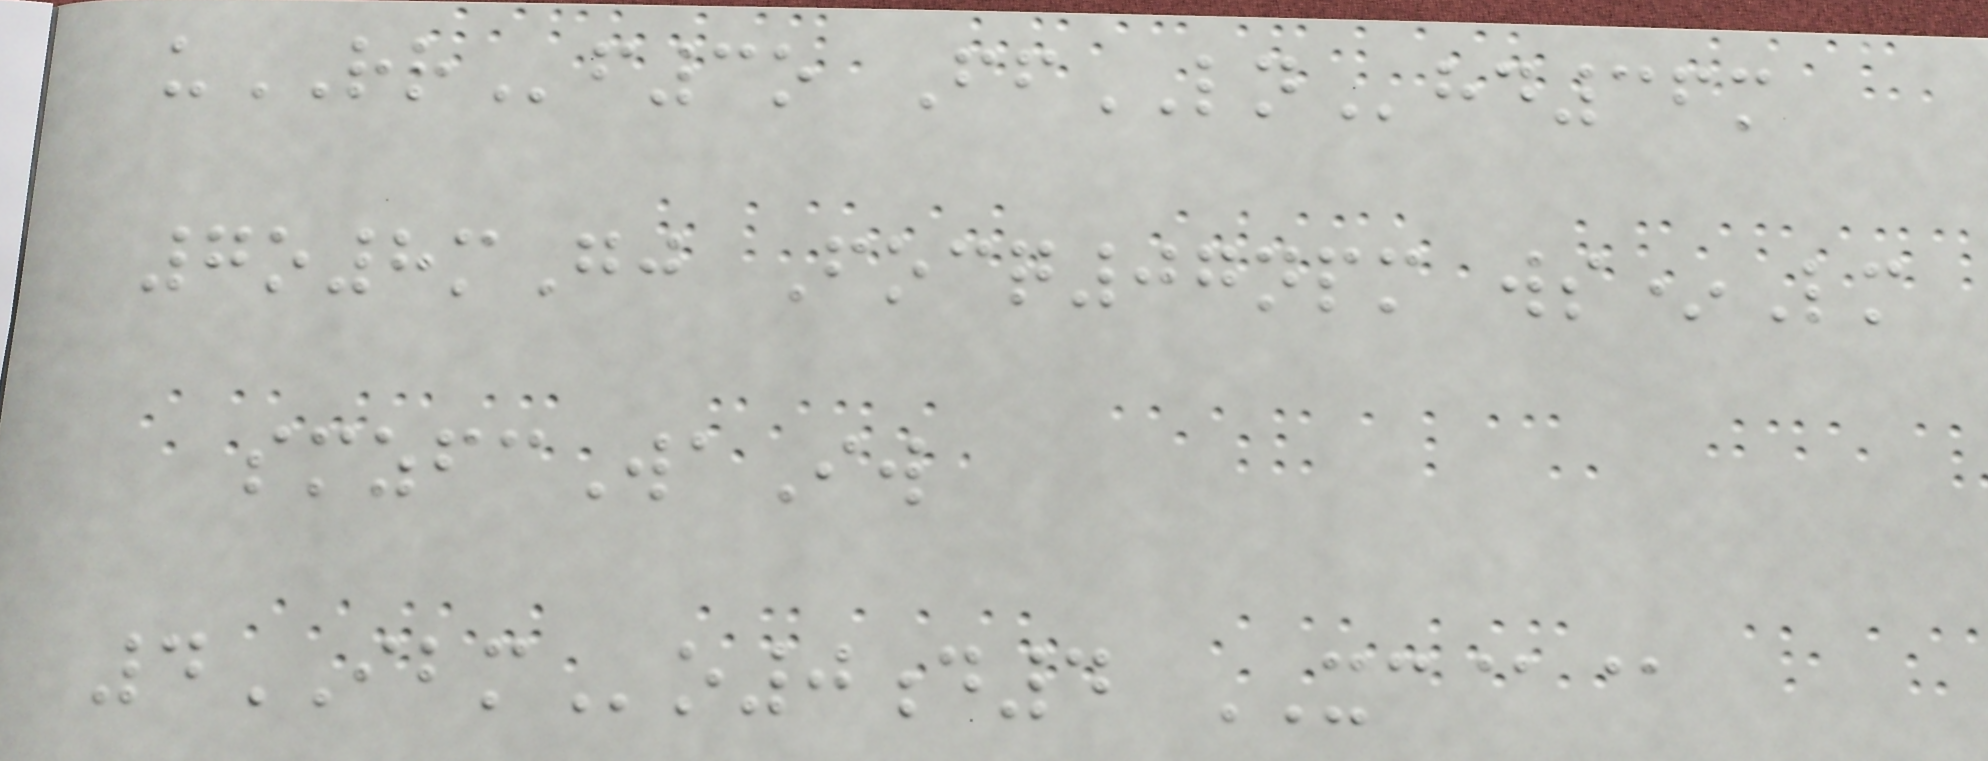uRRf3o FfLNhd36m
7o8mGj Focq07npm ws*Lm
smzfcWaIw
4IBMo0d4 XC@@
